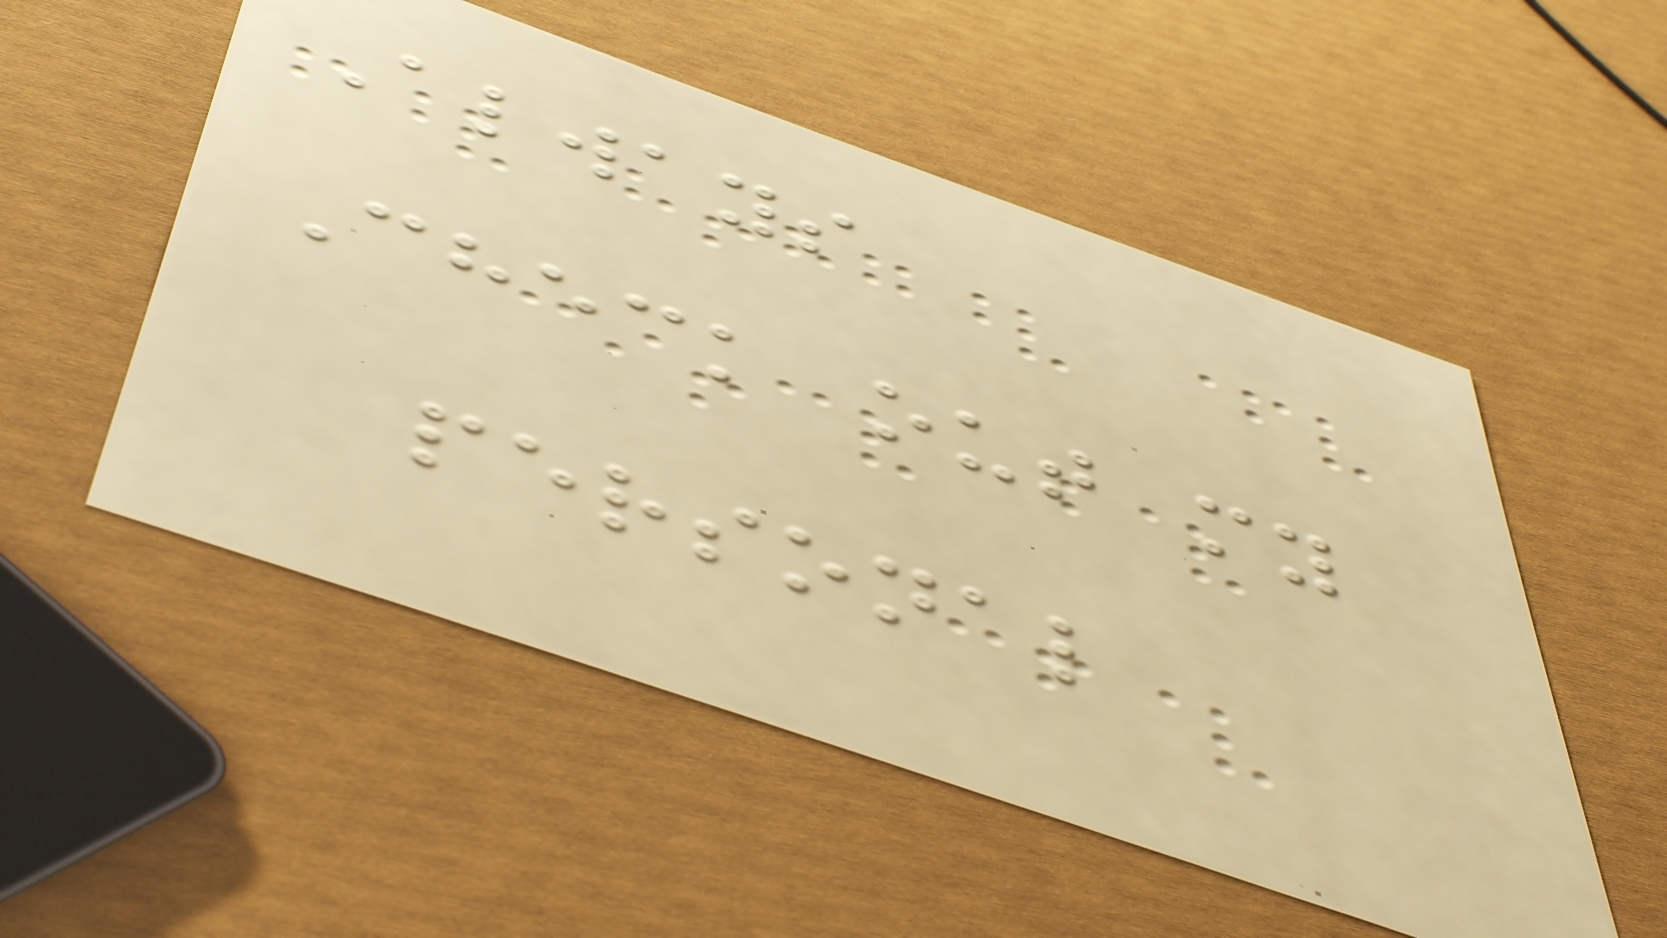Always
Check out my
personal
